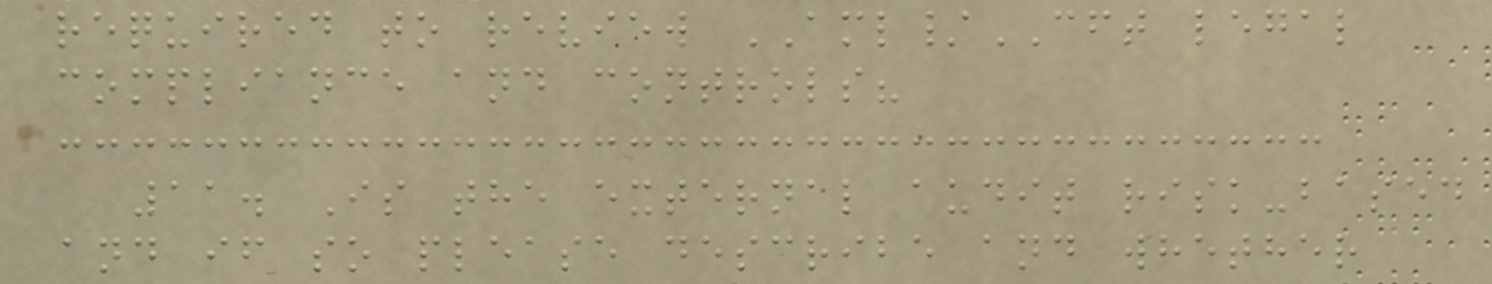required to review AML/CFT legal
compliance and controls?
11. Is the external audit risk-based
and if so please describe and whether
